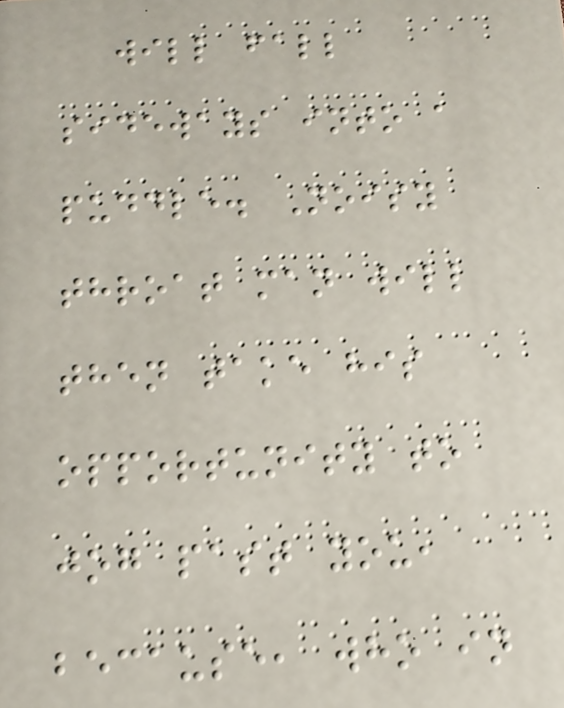will fall
sideways into a
puddle. Noisy
throat man will
then take his
opportunity to
jog past you,
because, who in
